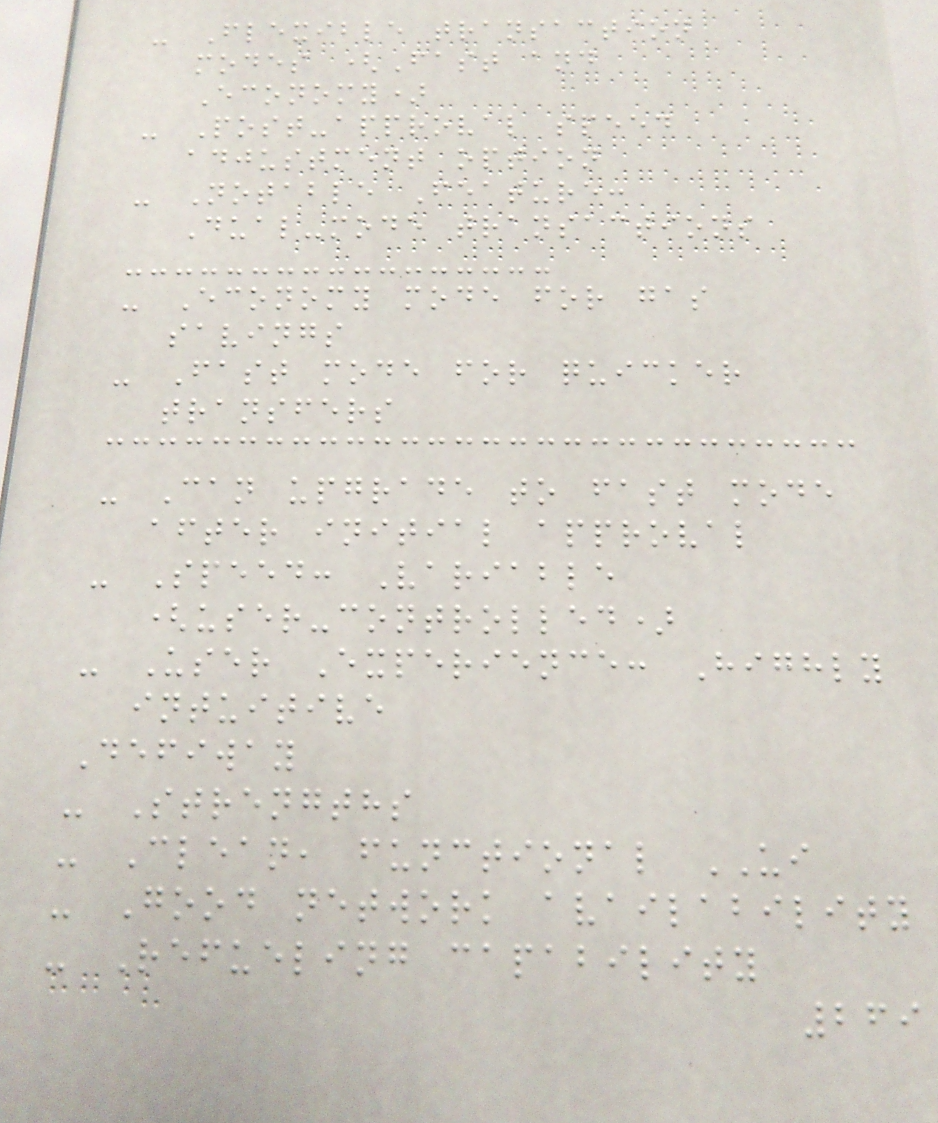- Flexible transaction
modes (Fast and
Economy)
- Post-approval speed
adjustment option
- Notable Feature:
Dual-mode transactions
- Economy mode for gas
savings
- Fast mode for quicker
transfers
- Can upgrade to fast mode
after initial approval
- Speed: Variable
(user-controlled)
- User Experience: Highly
intuitive
Defiway
- Strengths
- Clean, functional UI
- Good network availability
- Refueling capability
269
